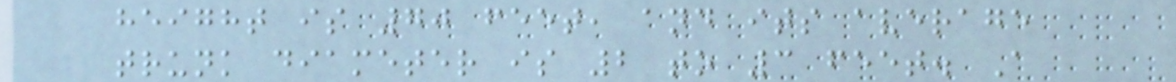height is 70 feet, and its average
trunk diameter is 2 to 3 feet. A
